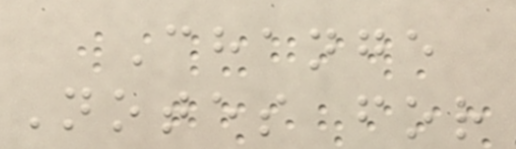Change
Notes for
